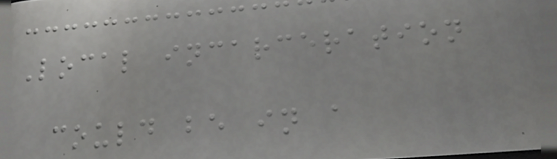Local incarceration
could be in a
